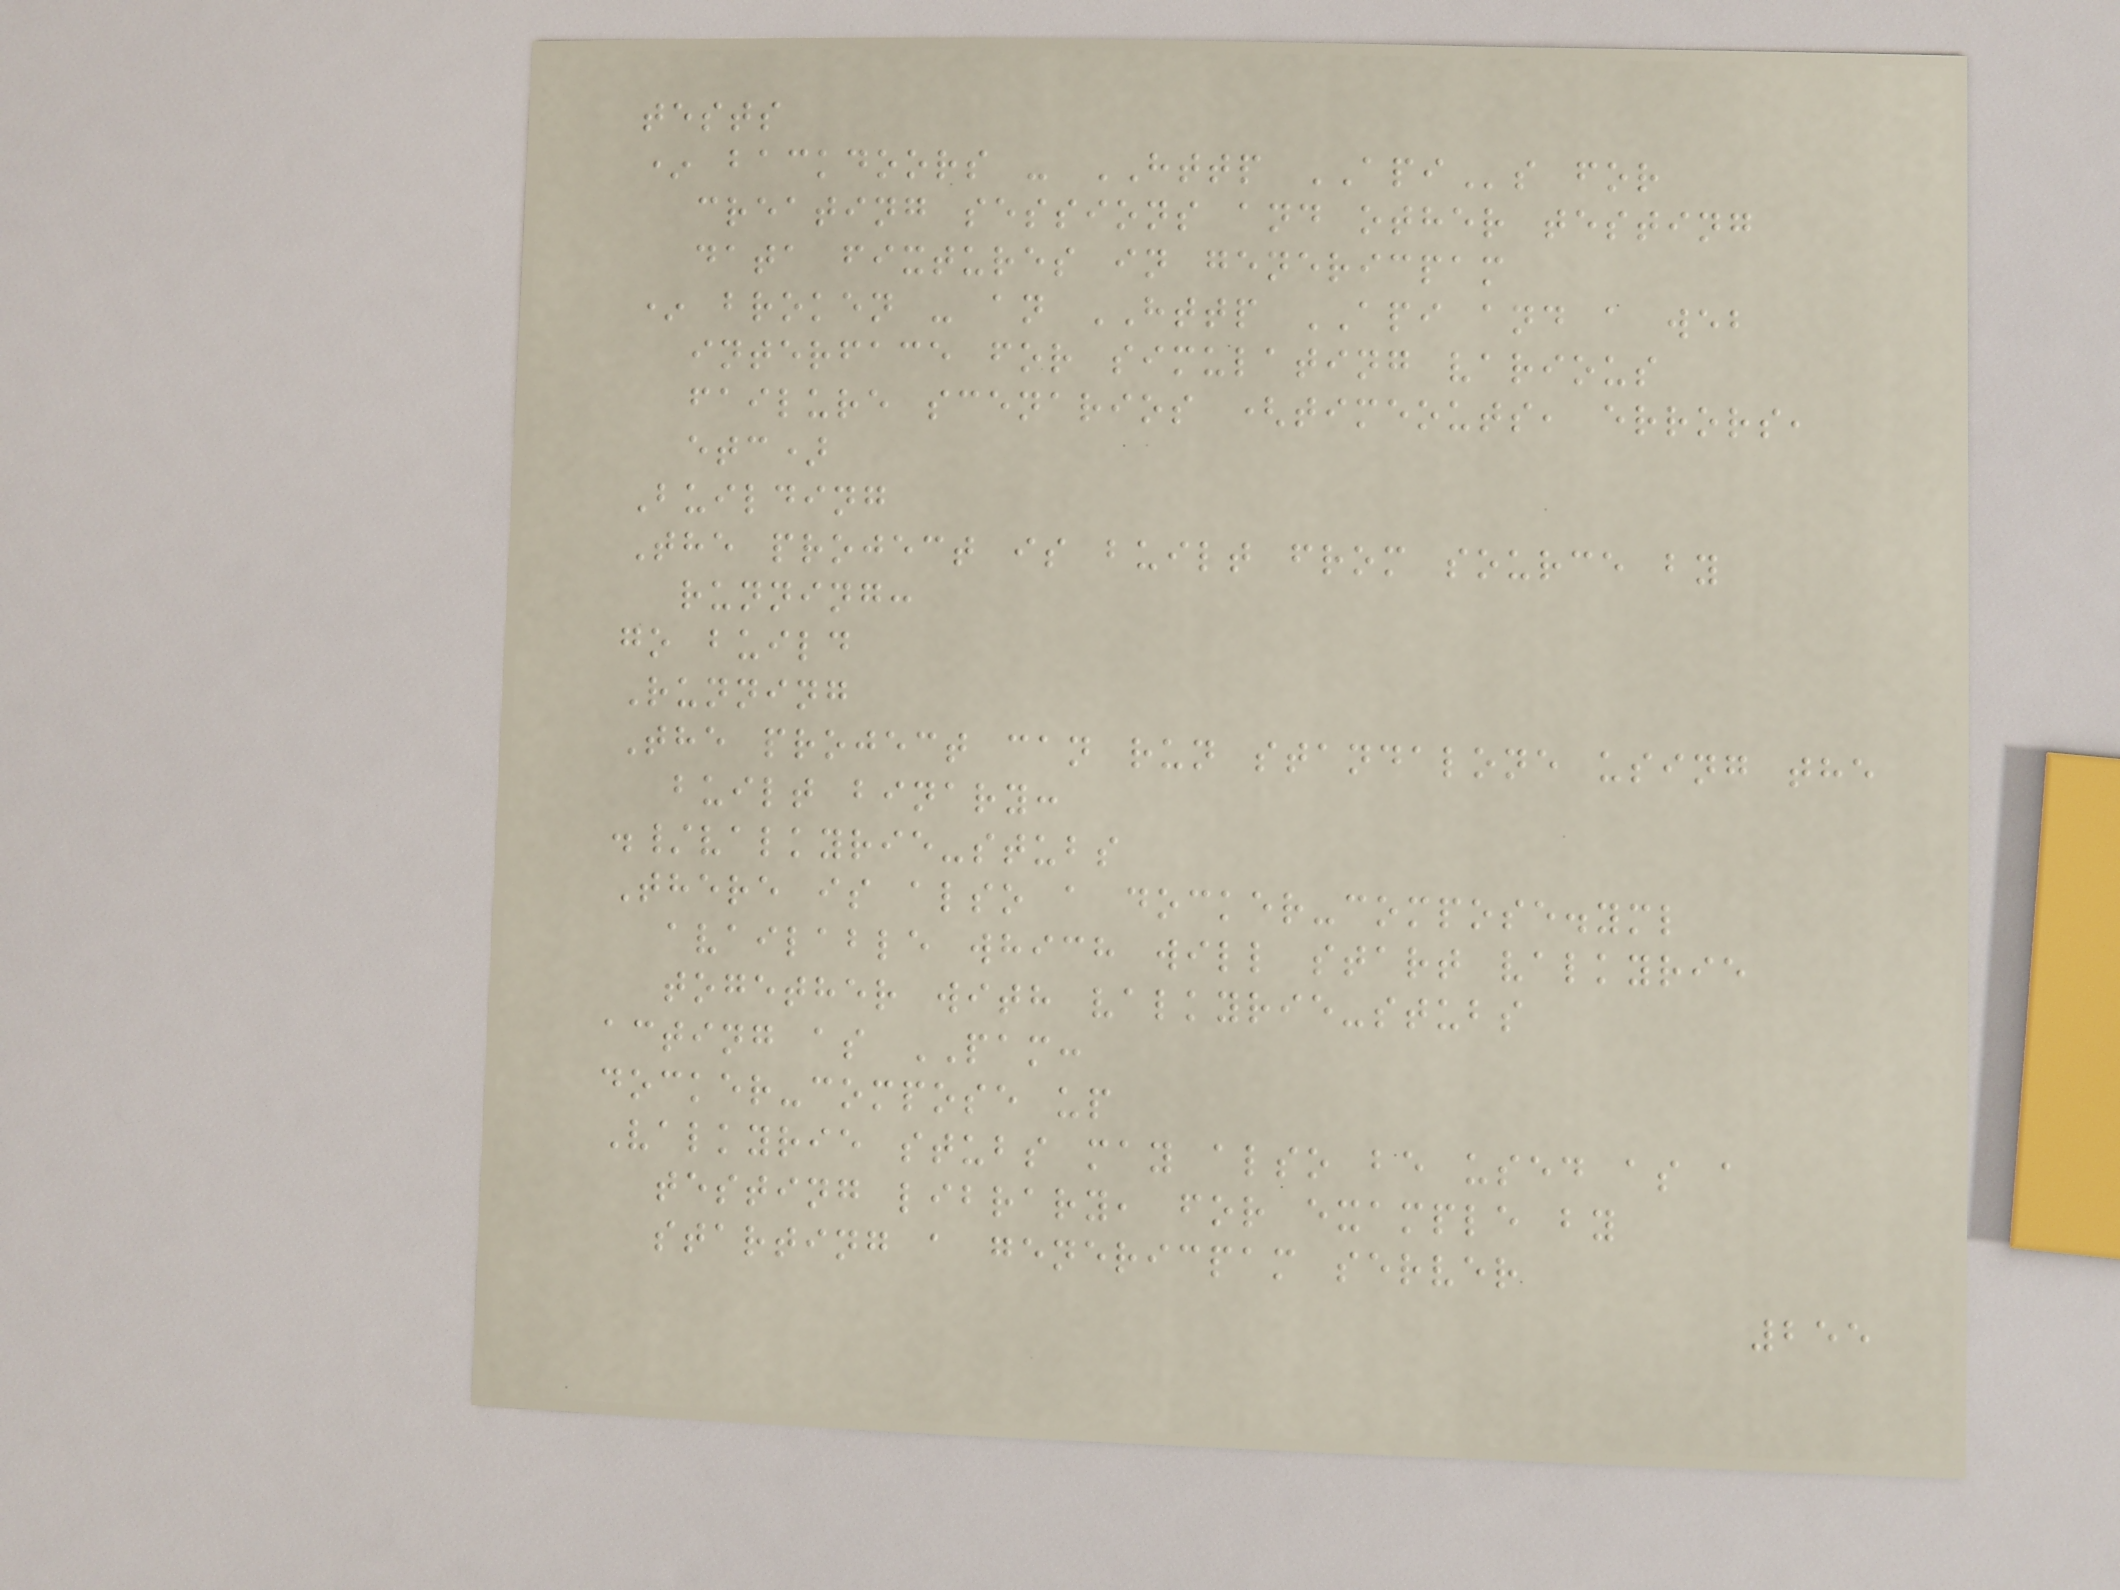tests
* backdoors - HTTP APIs for
creating sessions and other testing
data fixtures in genericpam
* broken - an HTTP API and a web
interface for simulating various
failure scenarios (timeouts, errors,
etc)
Building
The project is built from source by
running:
go build
Running
The project can run standalone using the
built binary:
./valkyrie-stubs
There is also a docker-compose.yml
available which will start valkyrie
together with valkyrie-stubs
acting as PAM:
docker-compose up
Valkyrie stubs may also be used as a
testing library, for example by
starting a genericpam server
255
